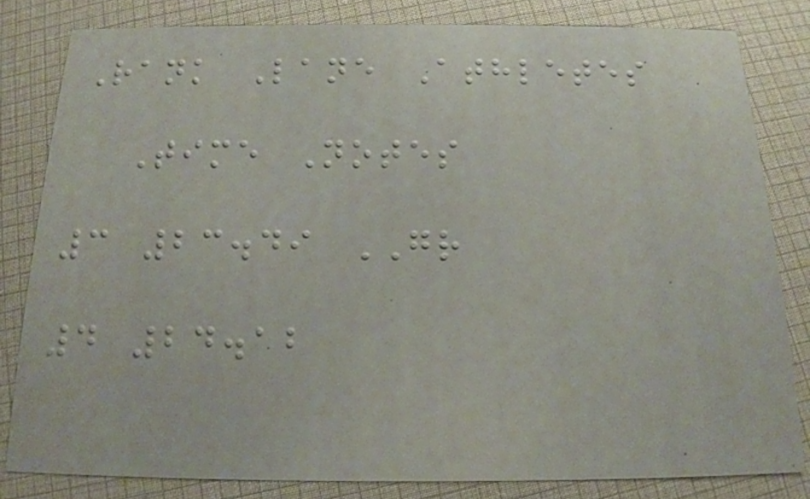Rank Lane Athletes
Time Notes
3 23.49 GR
4 24.12
